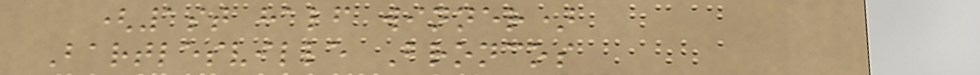(1st half winner)
Bartlesville Broncos
